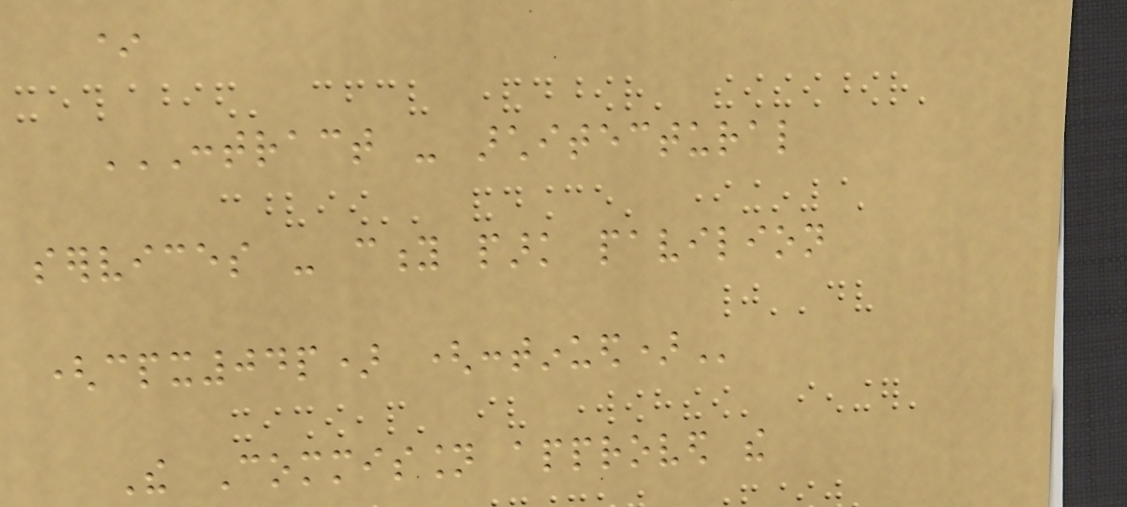*
CONTRACT - ARCHITECTURAL
SERVICES - CITY PARK PAVILION
(CPX04P) (CONTINUED)
The Commission approved the
